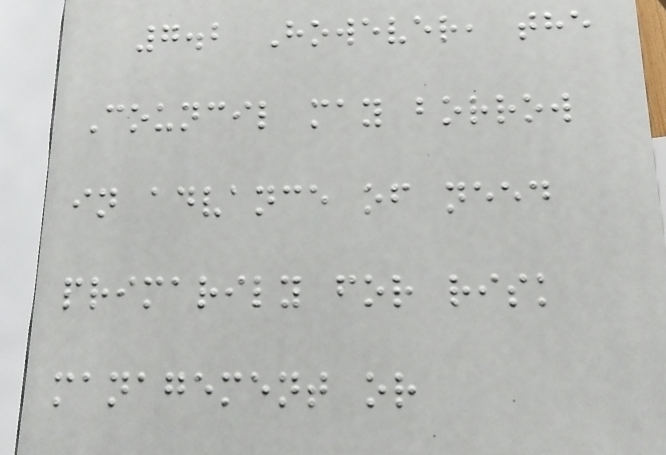7.2 However, the
Council may borrow
in advance of need
primarily for risk
management or
